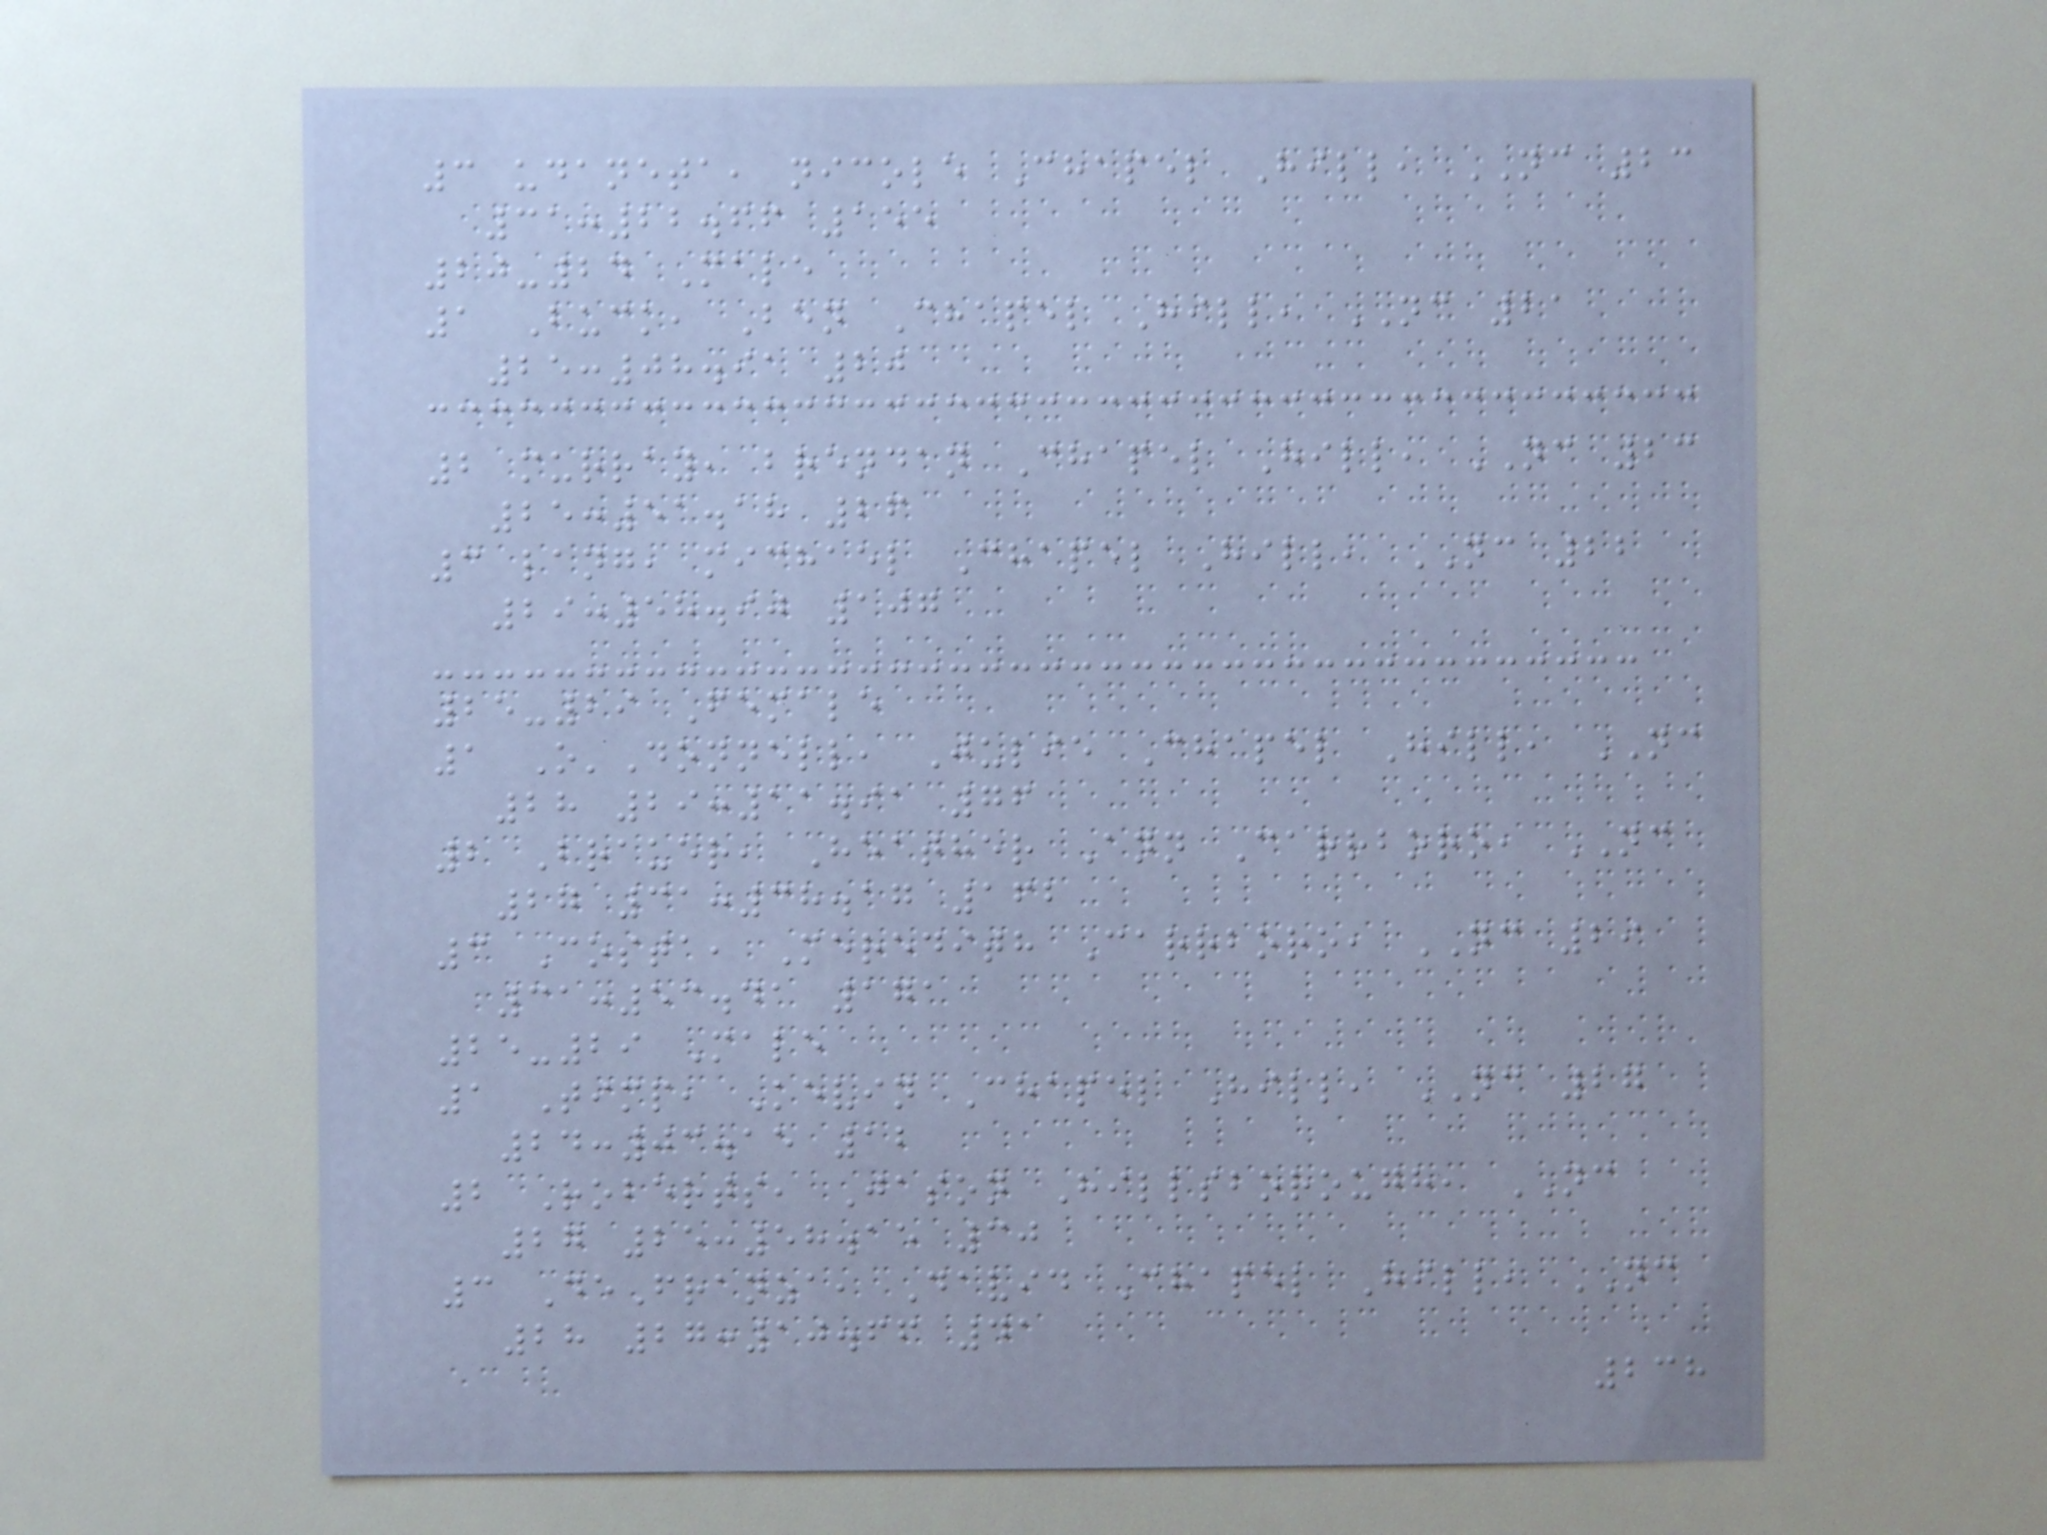3 udaneta, nicole Chapel Hill, NC 23
31:22.66 155
20-24 Male
1 Buck, Ben Chapel Hill, NC 21
25:08.91 20
2 murray, brendan Chapel Hill, NC 23
25:51.18 26
3 lang, michael Chapel Hill, NC 22
29:58.90 107
25-29 Female
1 O'Donnell, Julie Chapel Hill, NC
28 29:11.91 76
2 Brauer, Heather Ann Carrboro, NC
27 31:38.17 162
3 Costa, Meredith Carrboro, NC 29
31:53.41 171
25-29 Male
1 Timp, Kevin Chapel Hill, NC 27
24:03.15 12
2 Roberts, Jason Hillsborough, NC
27 25:58.15 30
3 DeFranza, David Chapel Hill, NC
28 27:10.66 41
238
